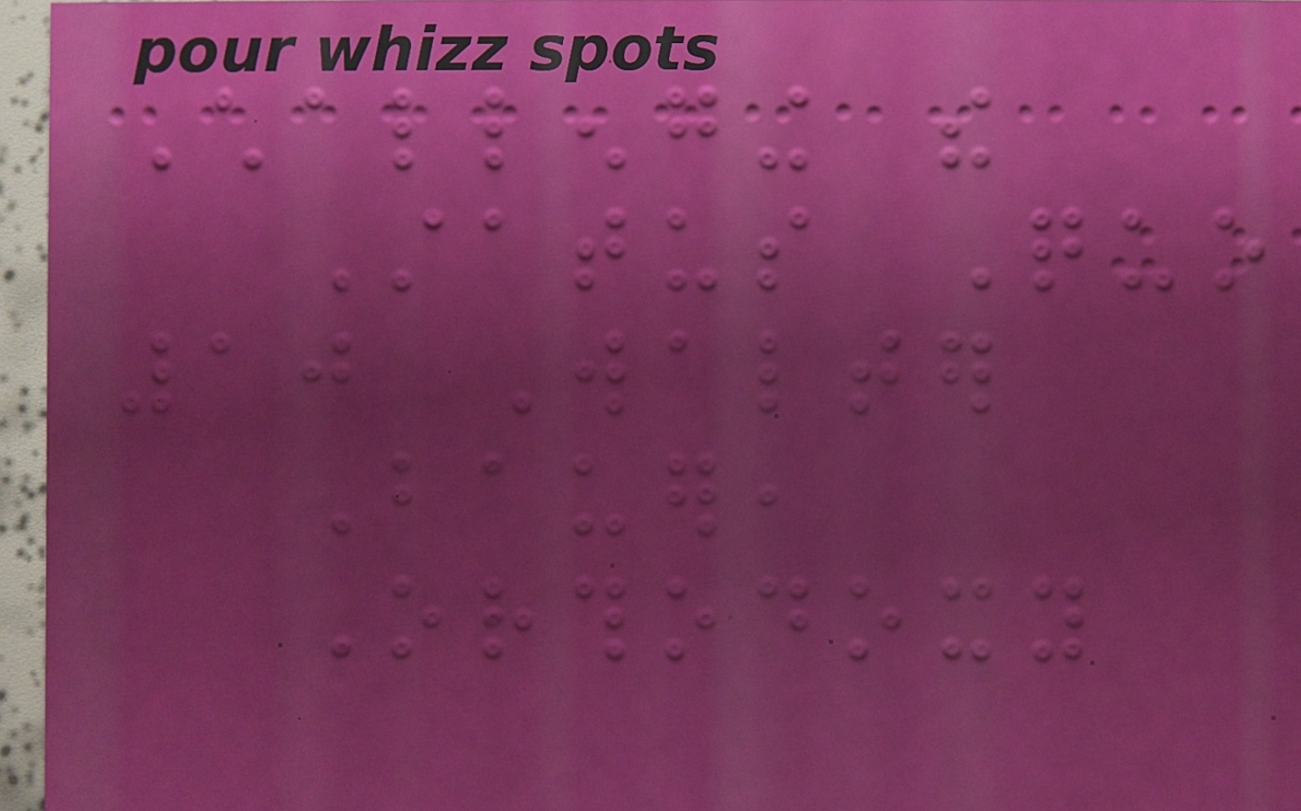Challenging the
Status Quo
10 Walter
Bauer,
Orthodoxy
